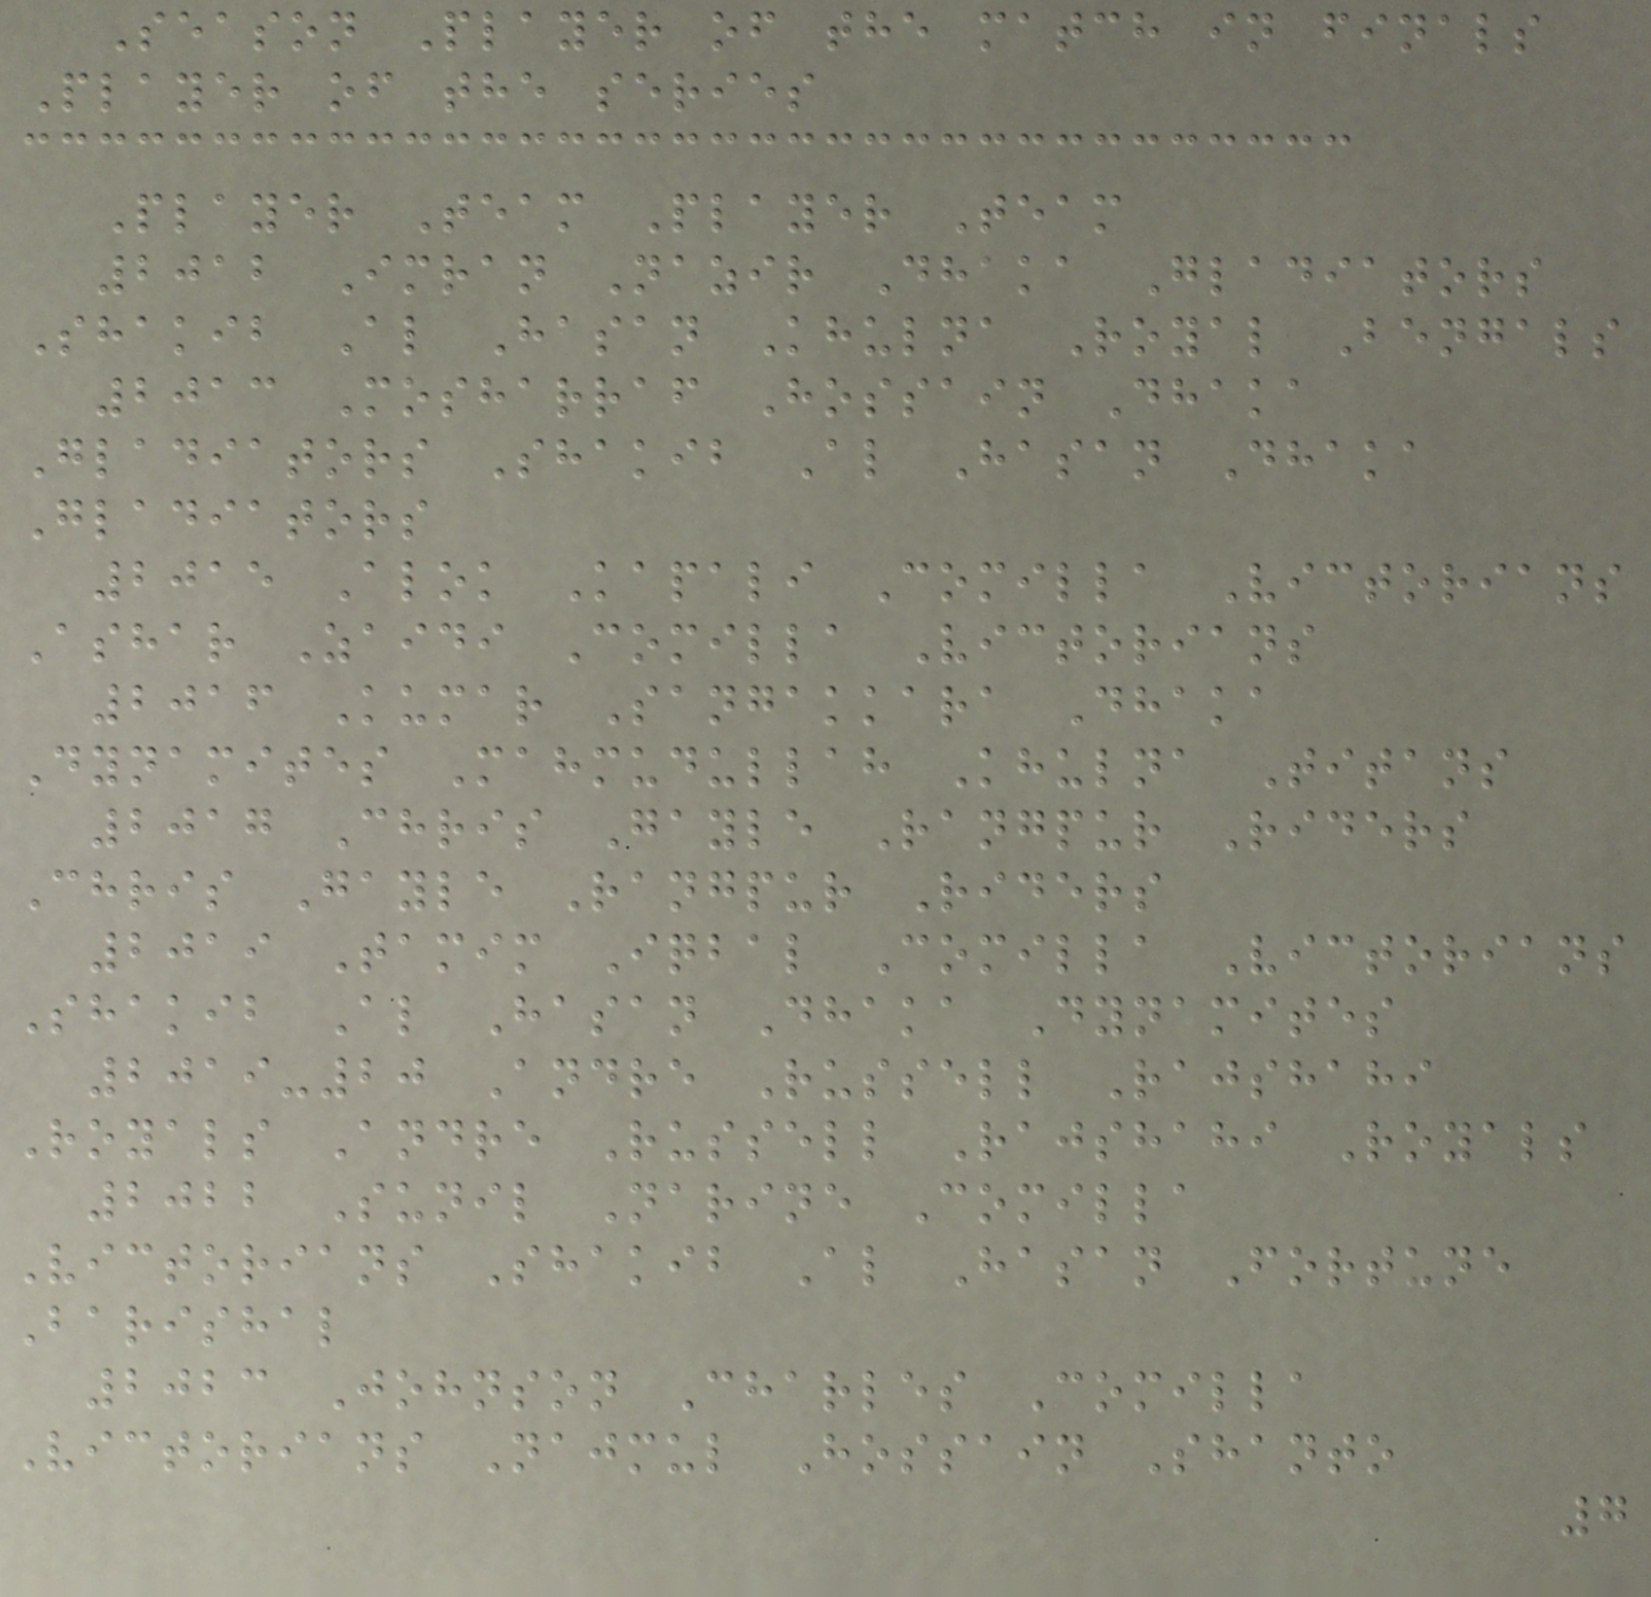Season Player of the match in finals
Player of the series
Player Team Player Team
2012 Imran Nazir Dhaka Gladiators
Shakib Al Hasan Khulna Royal Bengals
2013 Mosharraf Hossain Dhaka
Gladiators Shakib Al Hasan Dhaka
Gladiators
2015 Alok Kapali Comilla Victorians
Ashar Zaidi Comilla Victorians
2016 Kumar Sangakkara Dhaka
Dynamites Mahmudullah Khulna Titans
2017 Chris Gayle Rangpur Riders
Chris Gayle Rangpur Riders
2019 Tamim Iqbal Comilla Victorians
Shakib Al Hasan Dhaka Dynamites
2019-20 Andre Russell Rajshahi
Royals Andre Russell Rajshahi Royals
2022 Sunil Narine Comilla
Victorians Shakib Al Hasan Fortune
Barishal
2023 Johnson Charles Comilla
Victorians Najmul Hossain Shanto
7
